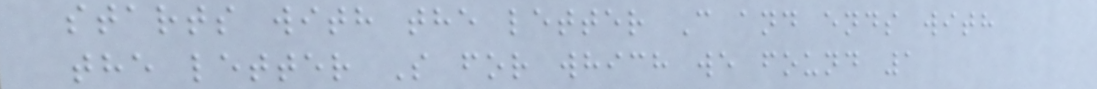starts with the letter C and ends with
the letter S for which we found 1
